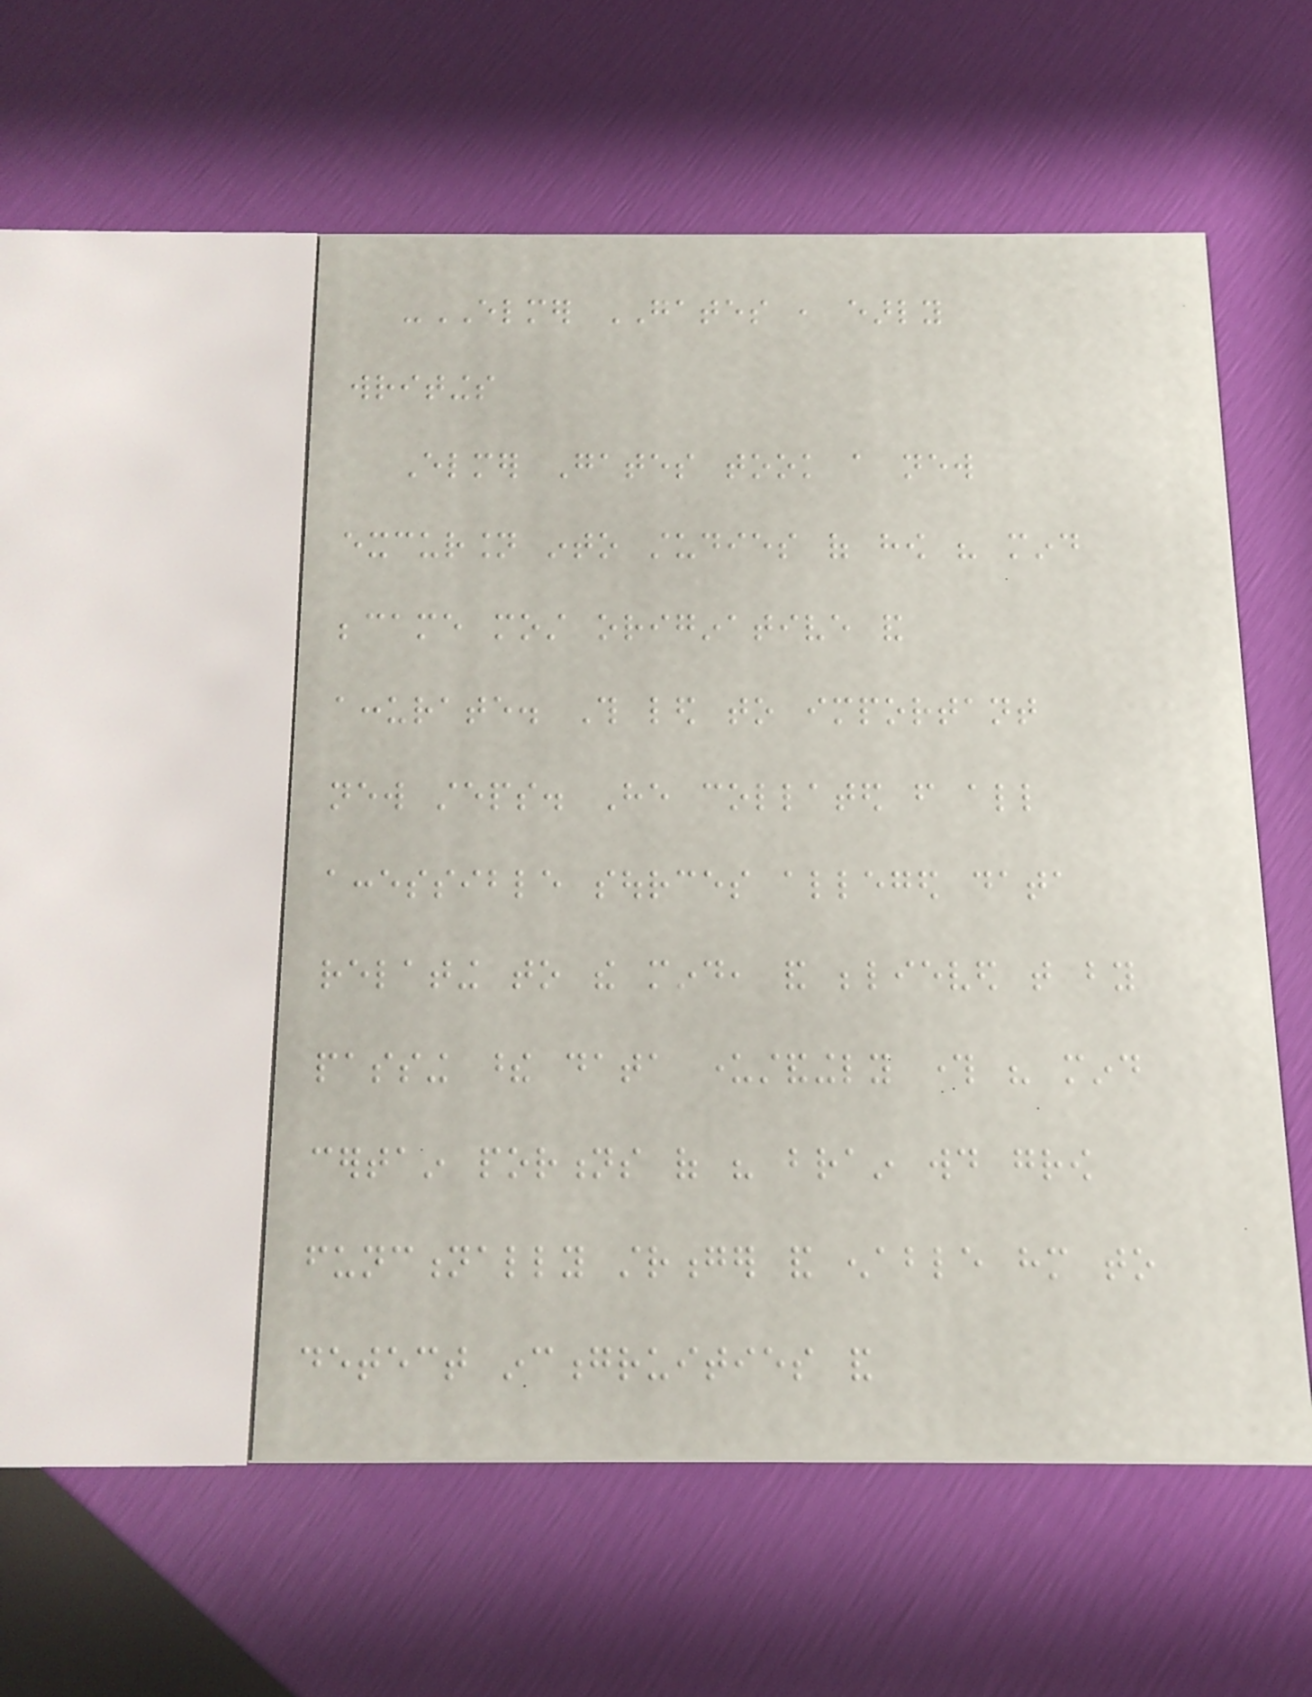-ELMER GATES , early
writings
Elmer Gates took a new
excursion into studies of how his mind
became most originative and
accurate. This led to important
new steps. He collated from all
accessible sources alleged data
relating to the mind, and believed that by
passing these data understandingly through his mind
certain portions of his brain would grow
functionally stronger and enable him to
detect incongruities and
